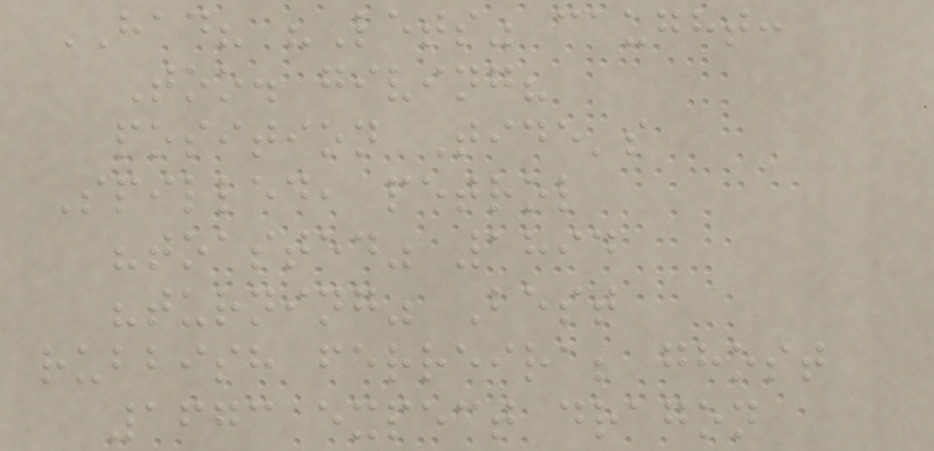HAD? "Lets" caught:
Too. giving?
position Tide's
Spilled, petrol
"toasted" 1894
"turning" Best
rubbish ferreira; ghost
1673 expect dragon
